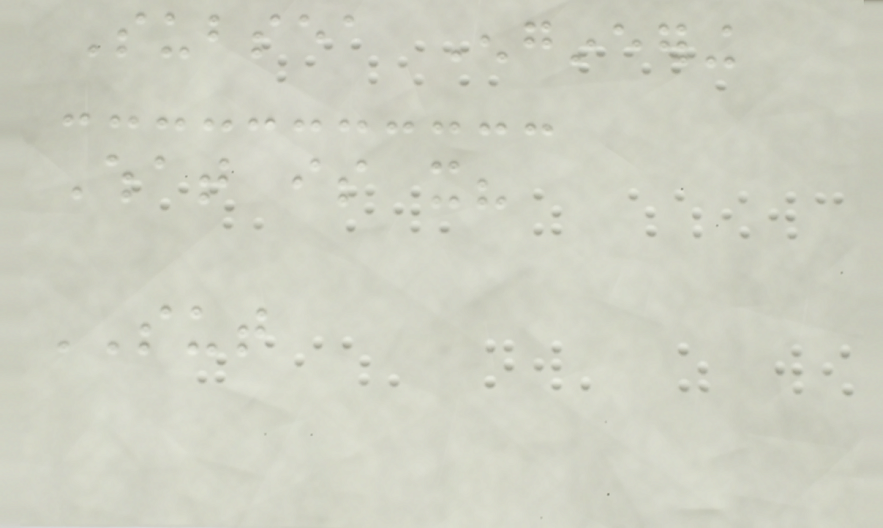Subsea Engineering
What is it?
SUT
